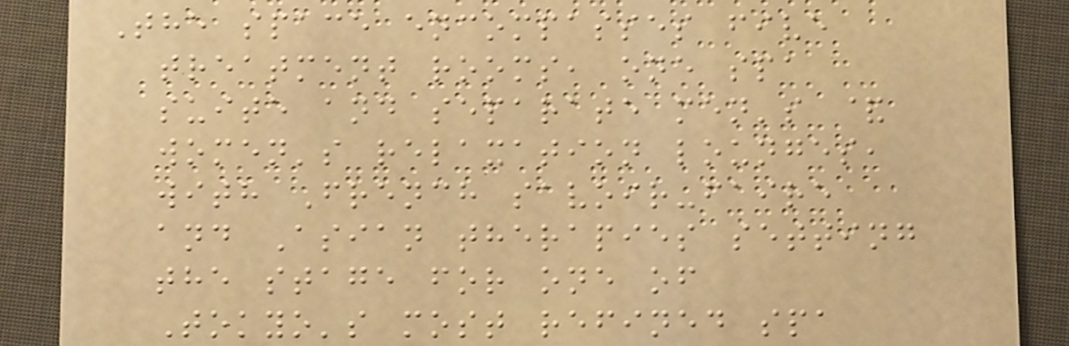The space encompasses five
treatment rooms, one spa
suite and separate men's &
women's relaxation lounges,
with French savoir-faire
and Asian therapies setting
the stage for one of
Tokyo's most refined spa
